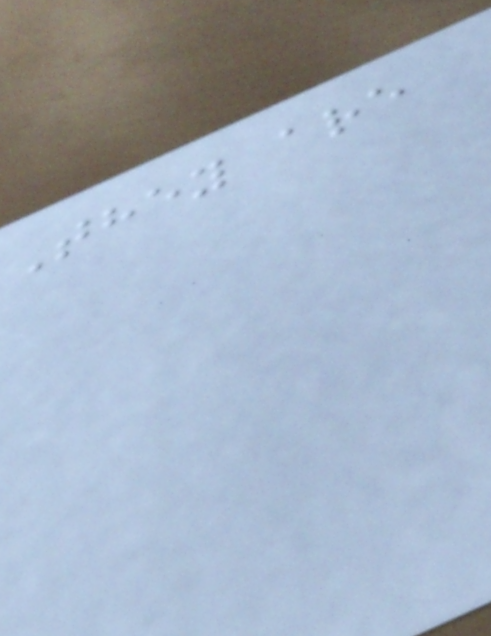They are
